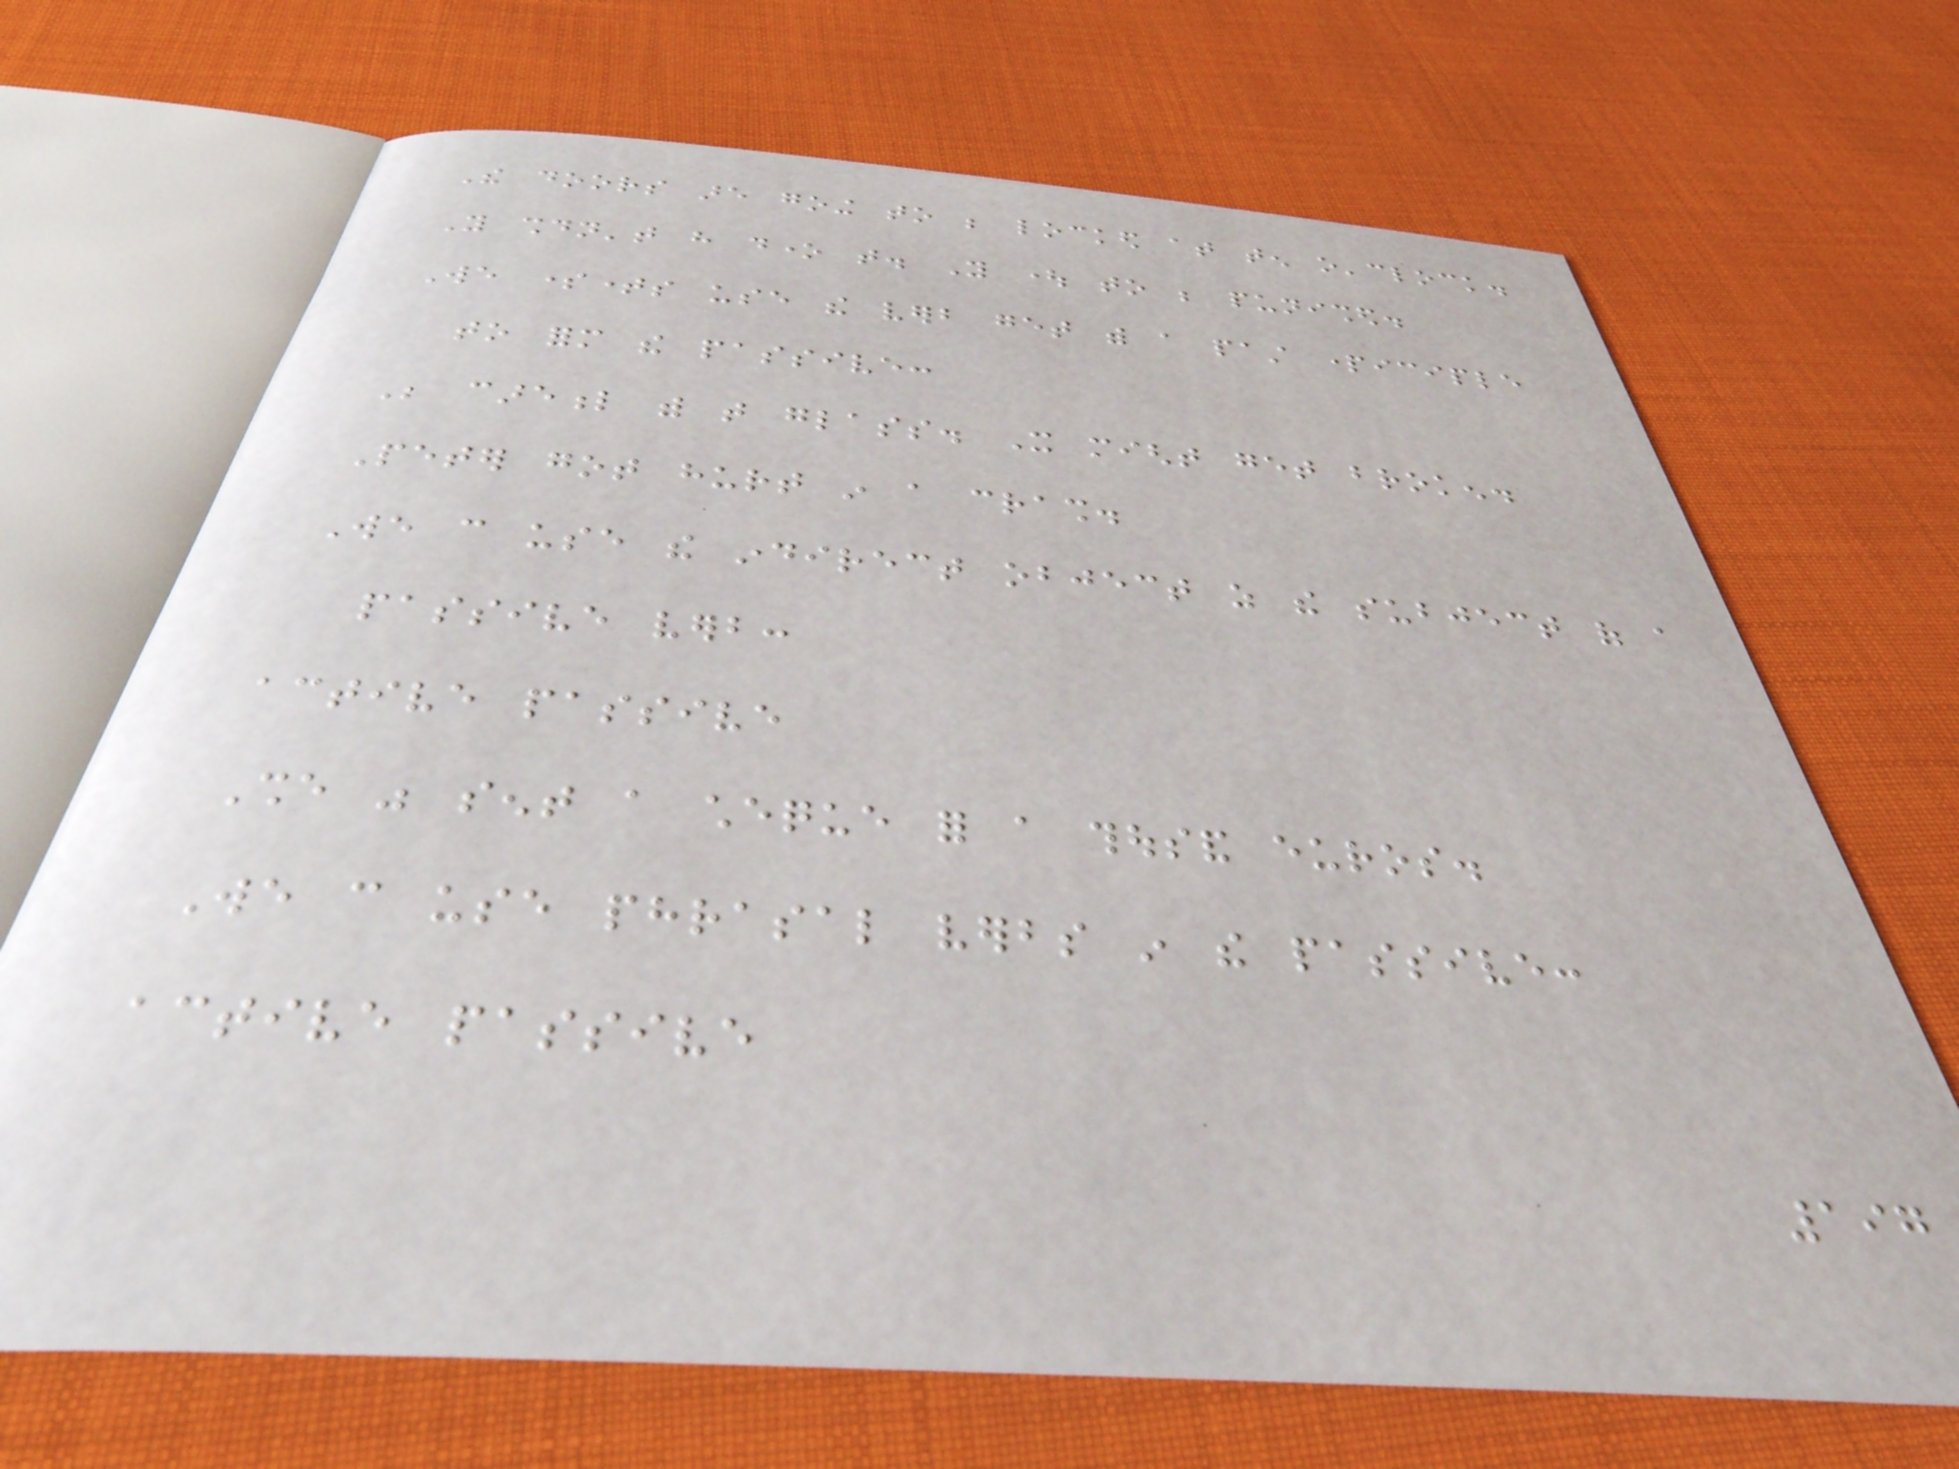The doors are going to be locked at ten o'clock.
You shouldn't have done that. You ought to be punished.
We sometimes use the verb get with a past participle
to form the passive:
Be careful with that glass. It might get broken.
Peter got hurt in a crash.
We can use the indirect object as the subject of a
passive verb:
active passive
She was sent a cheque for a thousand euros.
We can use phrasal verbs in the passive:
active passive
197
